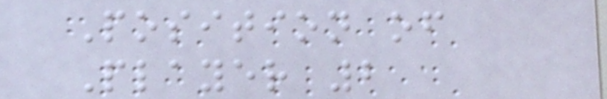Position of
Player 2
